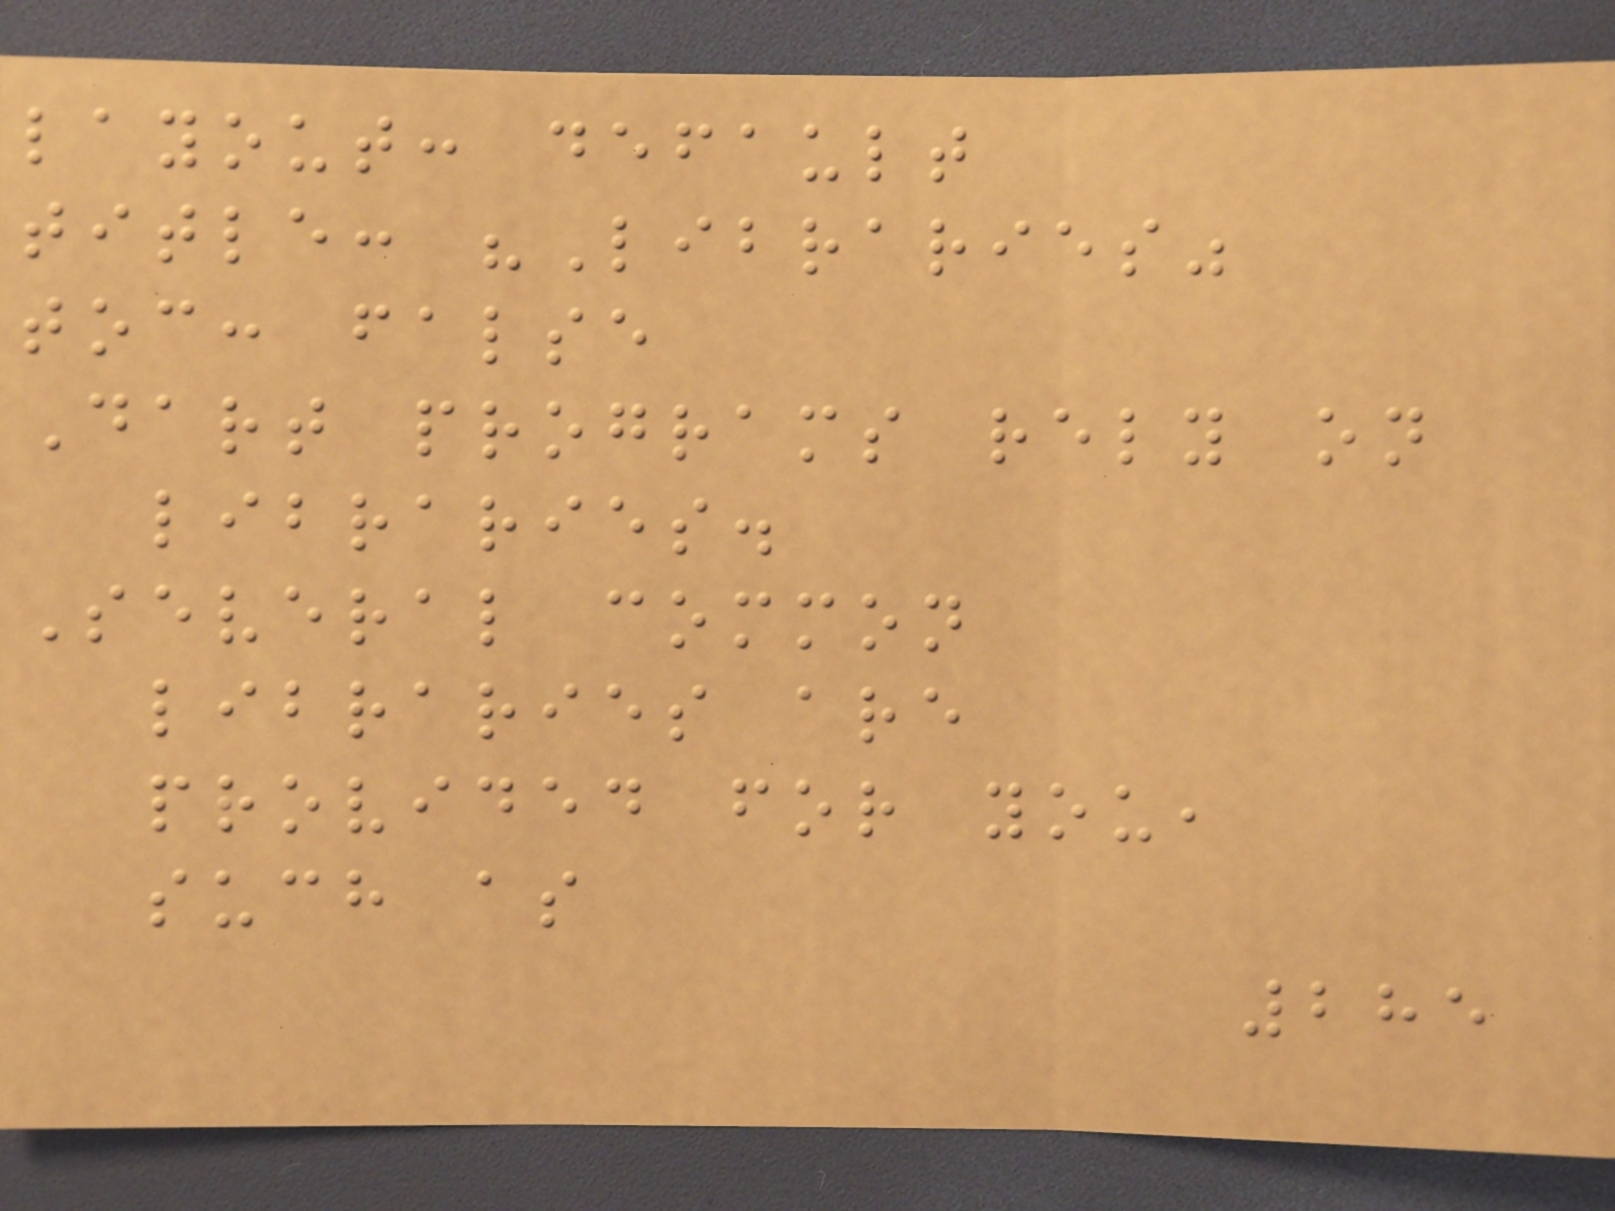layout: default
title: "Libraries"
toc: false
Dart programs rely on
libraries.
Several common
libraries are
provided for you,
such as
285
